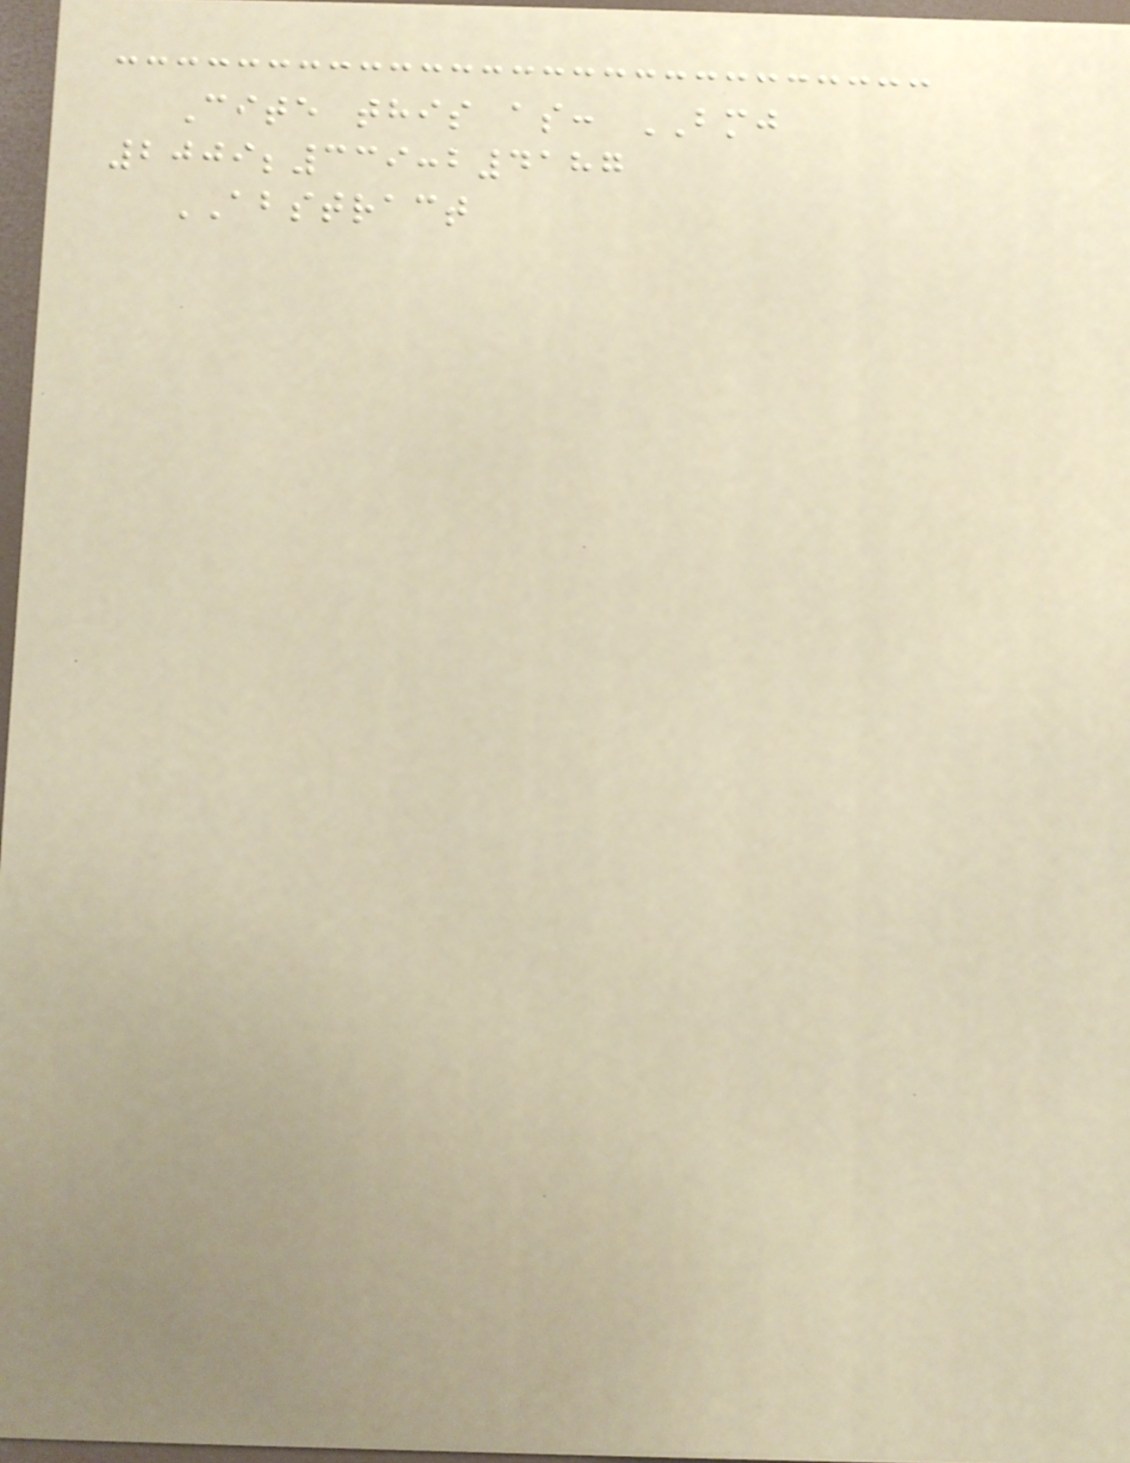Cite this as: BMJ
2009;339:b4187
ABSTRACT
